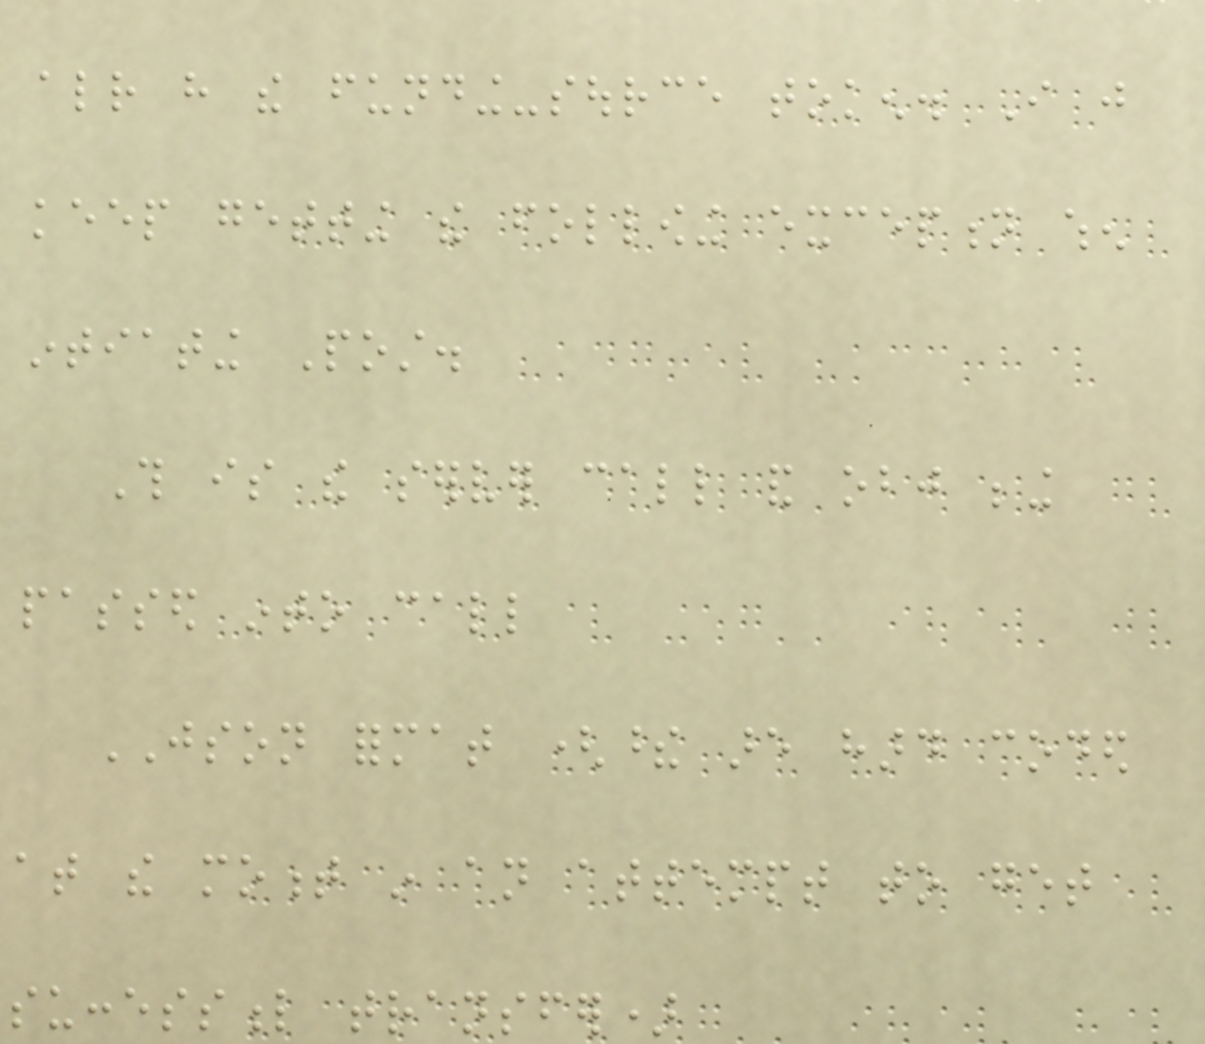already have the funding-source token. I just
keep getting the following exception when
intiating Post.
This is the server call and obj being
passed into call
JSON format (these are hard coded
at the moment in an attempt to get
successful transfer)
